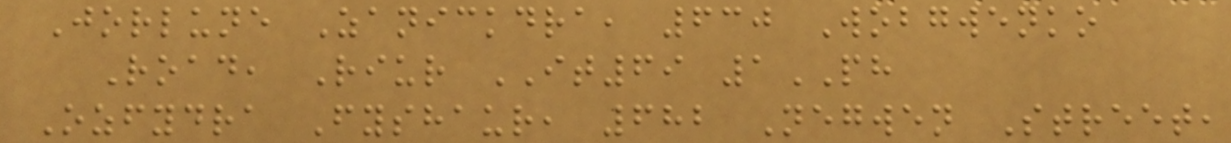Jorlune Zanickdra, 630 Wobgwenko
Road, Riur IT69 1PH
Ozfydra Fyshaur, 682 Negwen Street,
